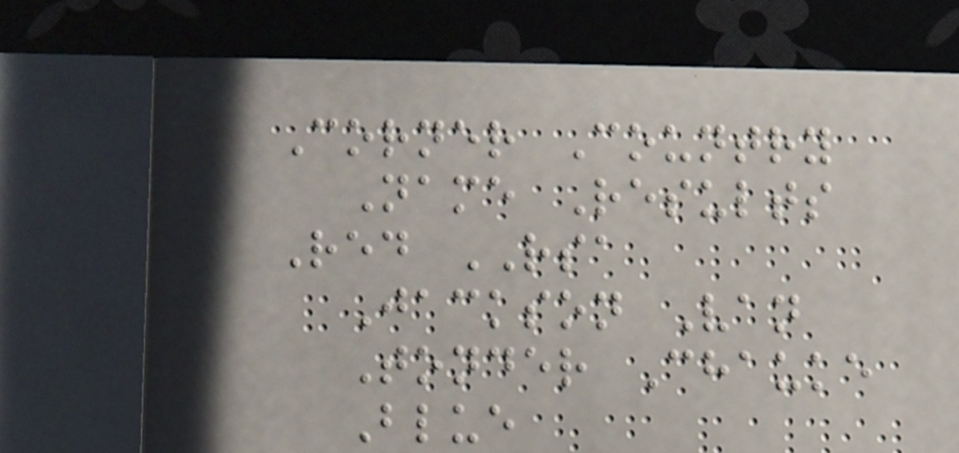Corner Country
Name Results
Red RSA
Jackson Van
Tonder Chauke
Blue
